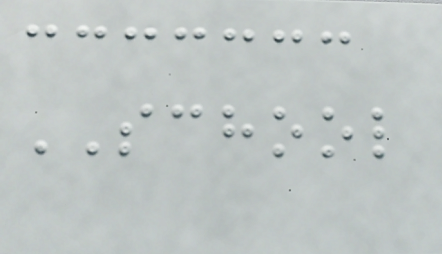SCHOOL
